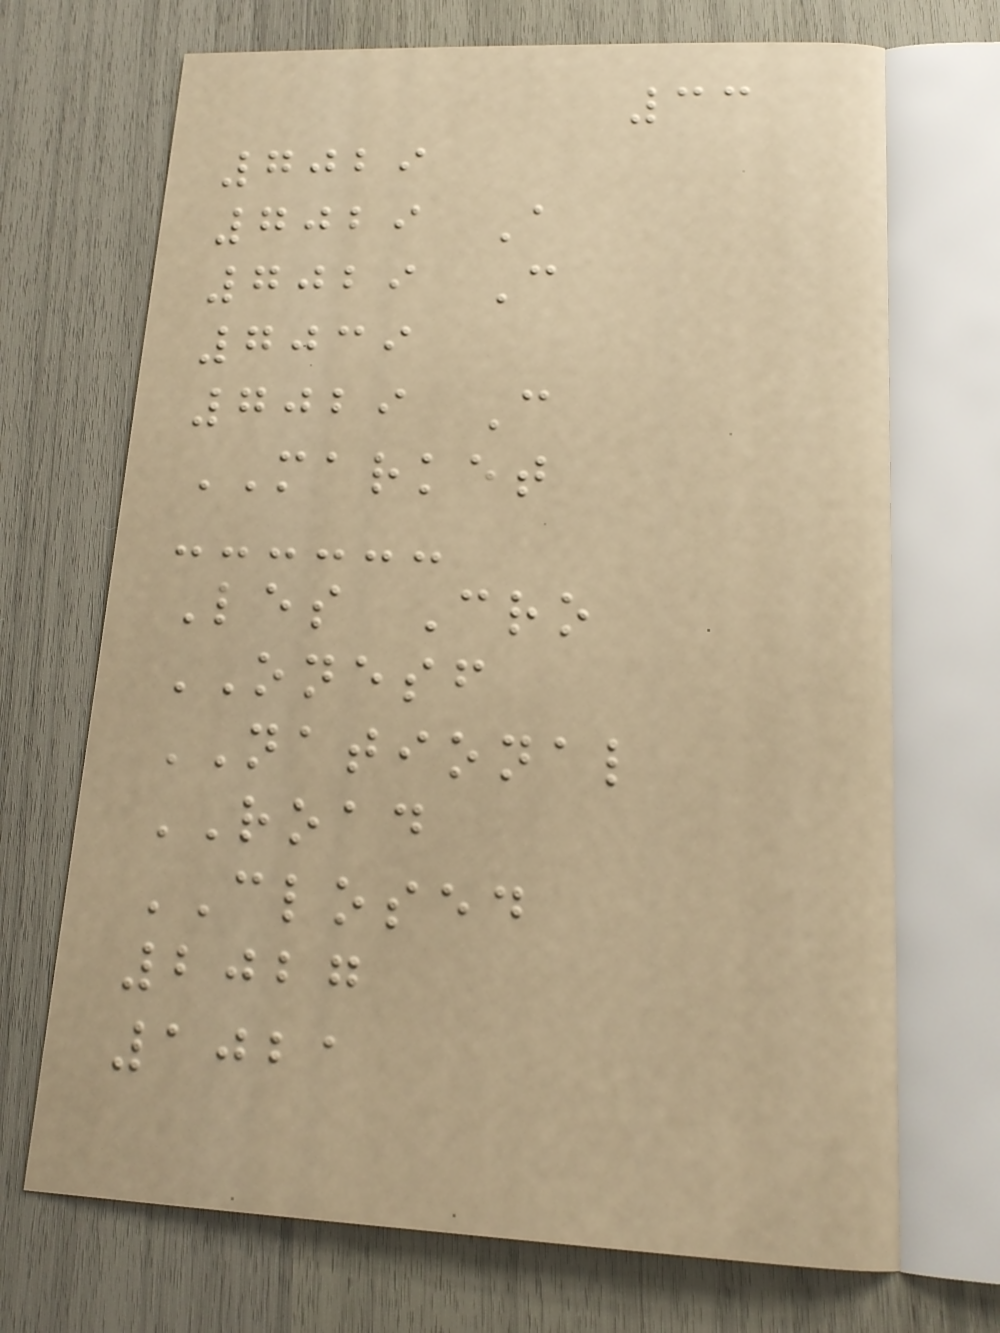33
7029
7029 A
7029 C
7039
7029 C
MARKET
Les Cro
ONESF
NATIONAL
ROAD
CLOSED
2027
1021
